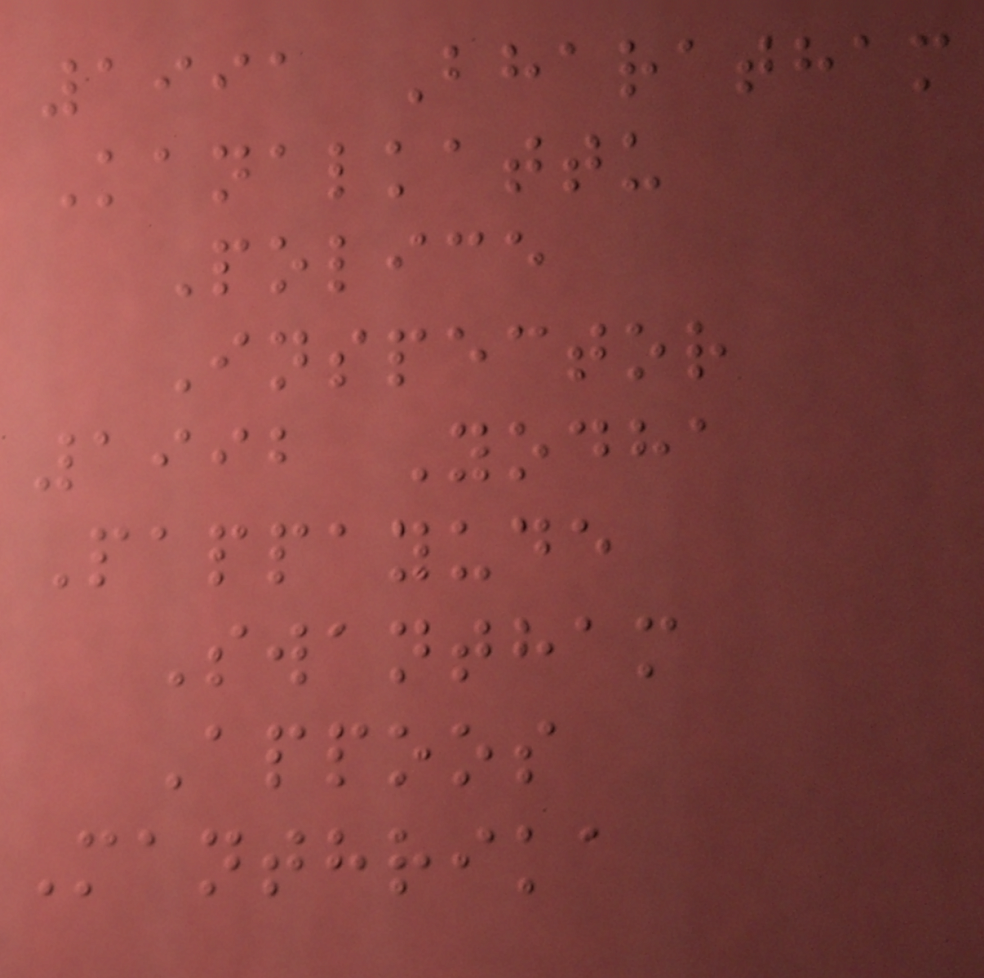1991 Bharatham
Kanalkattu
Police
Inspector
1992 Yodha
Pappayude
Swantham
Appoos
Manthrika
